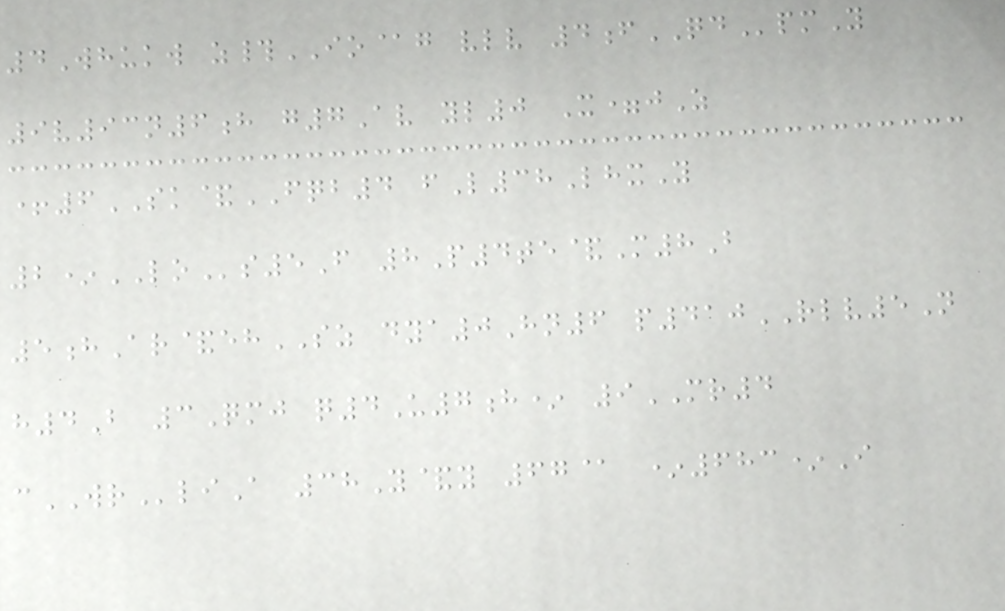4Whukw z#IO@g vlv 4fQDpmY
9v93n6h g7Av yl0 X=jZ
+6SK&FQB4 fL38LhxY
2*LOs5F 8P4te&M8B
5hAr&ehSZ dya0Hn6 p410RLV5N
h4B 3Qmj q4U7h* 9MR4
cWRliA 38Y&y 67@ *683*I
